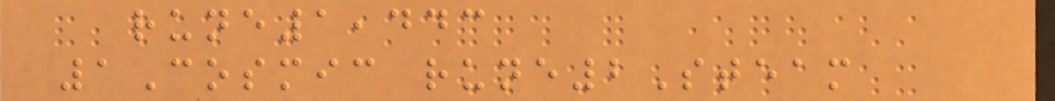rune1,443
1Cosmic rune2Steam
